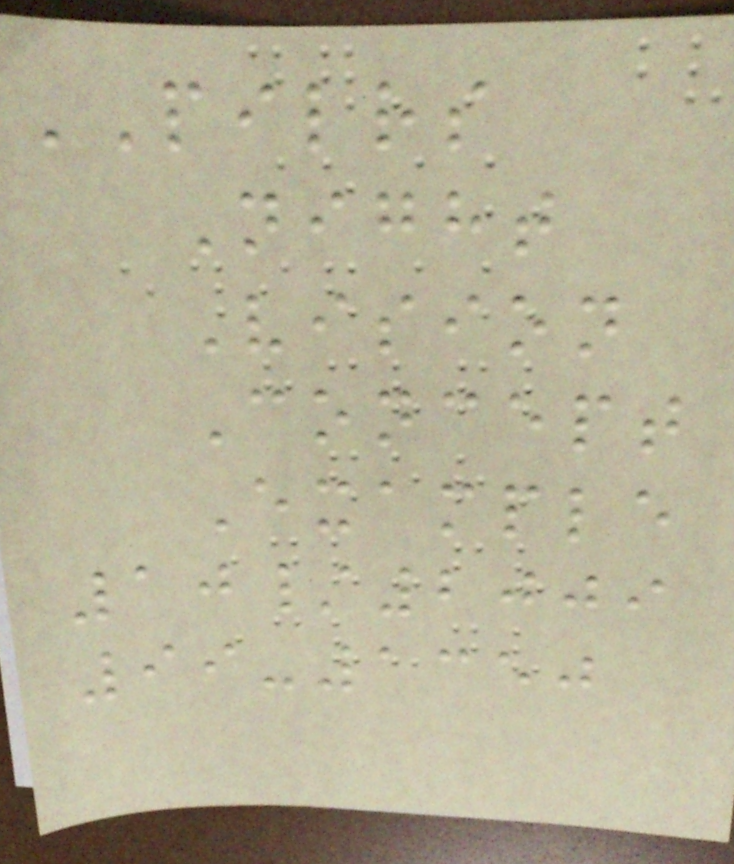PILRS
Night
Vision
Concept
Example
10/2009
99-1350
